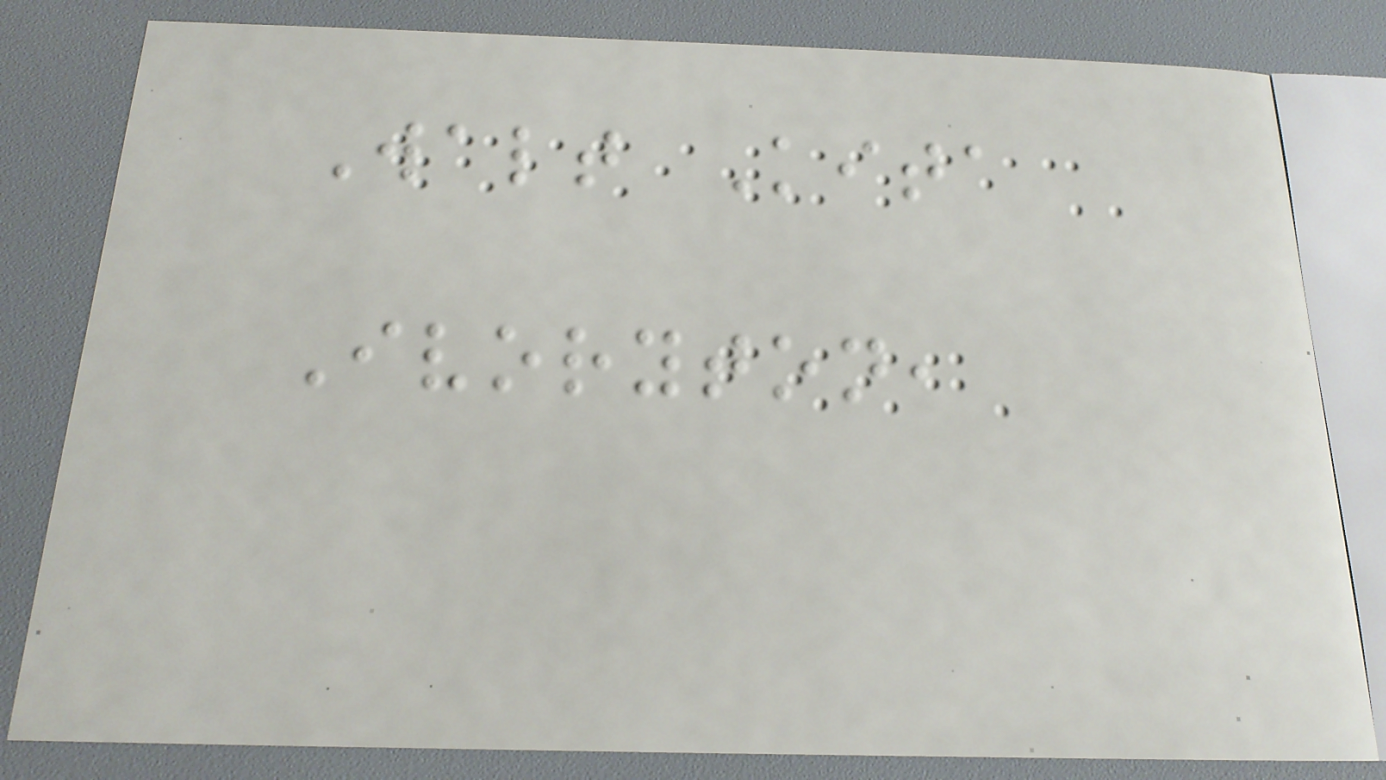Walt Kita
Ivoryton,
